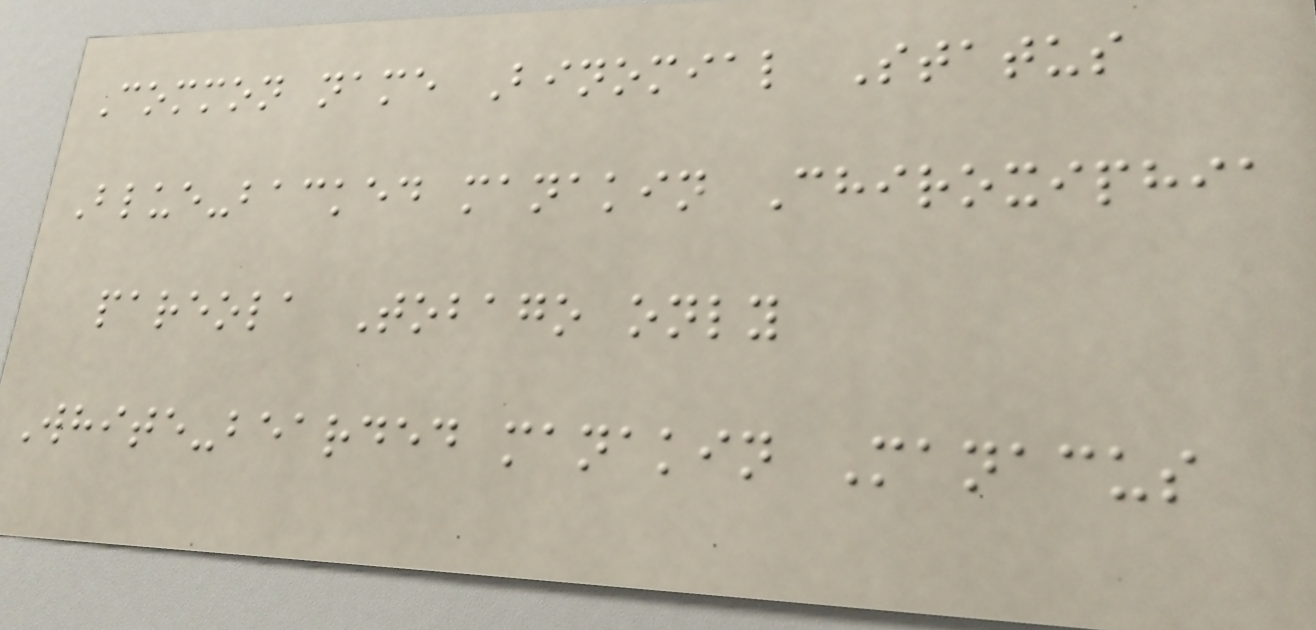Common name Binomial Status
Blue-backed manakin Chiroxiphia
pareola Tobago only
White-bearded manakin Manacus
